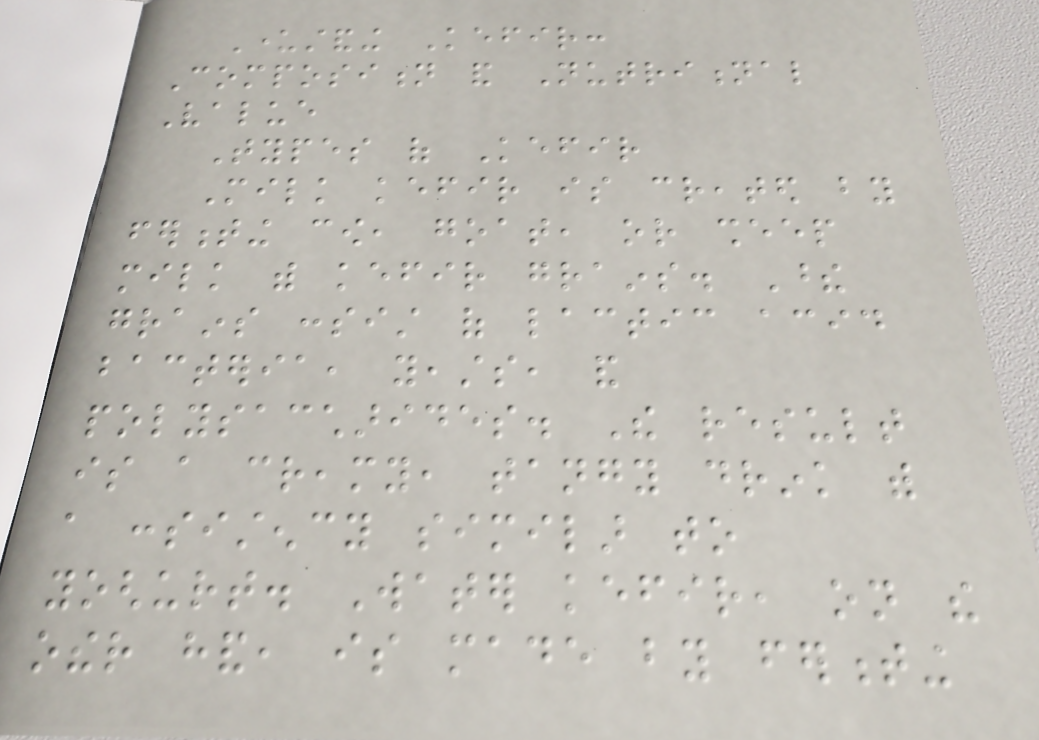Understanding Kefir:
Composition and Nutritional
Value
Types of Kefir
Milk kefir is created by
fermenting cow, goat, or sheep
milk with kefir grains. These
grains consist of lactic acid
bacteria, yeasts, and
polysaccharides. The result
is a creamy, tangy drink with
a consistency similar to
yoghurt. Water kefir, on the
other hand, is made by fermenting
